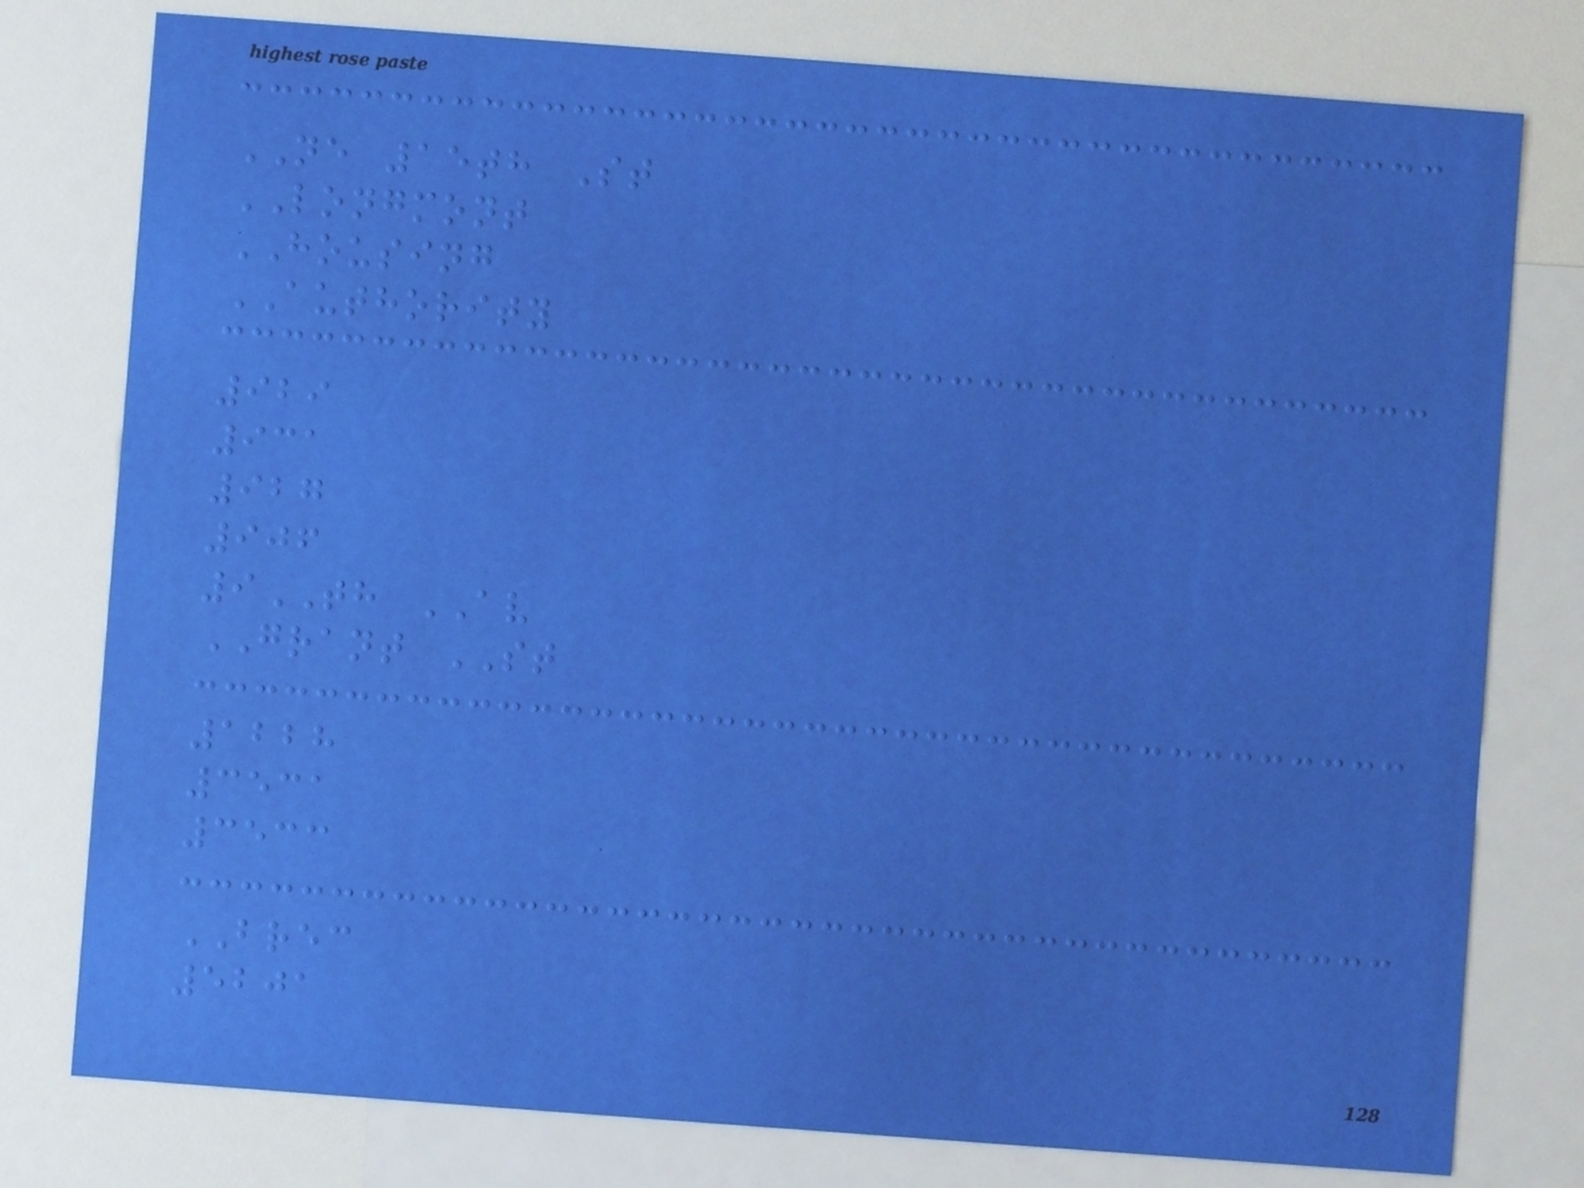NE 15th St
LONGMONT
HOUSING
AUTHORITY
929
931
927
906
9TH AV
GRANT ST
1228
3531
3533
BREC
5201
